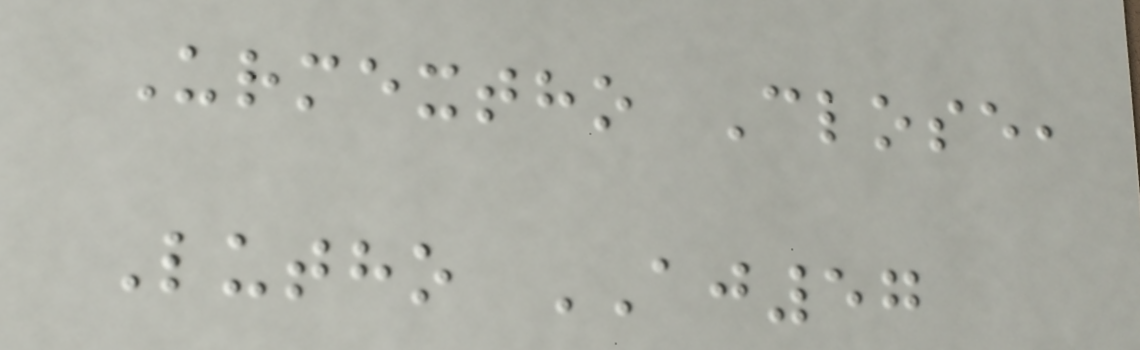Urmextho Close,
Lutho AJ57
